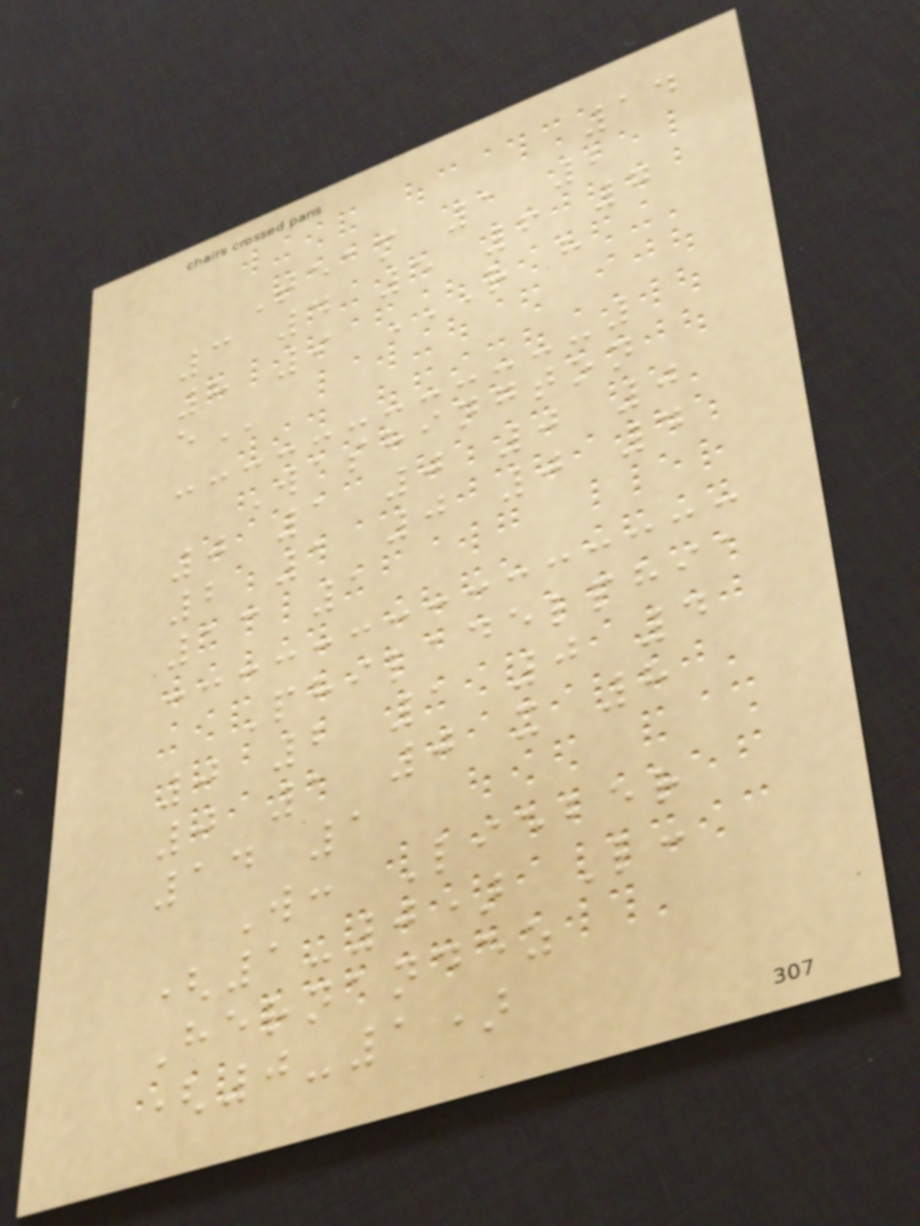14
Team 1 2
3 4 5 6 7
8 9 R H
E
Washington
0 1 0 0 0
2 1 0 0 4
13 1
Philadelphia
0 2 1 0 4
0 1 0 x 8
14 1
W: Lieber
(1-0) L:
Hernandez
(0-1)
